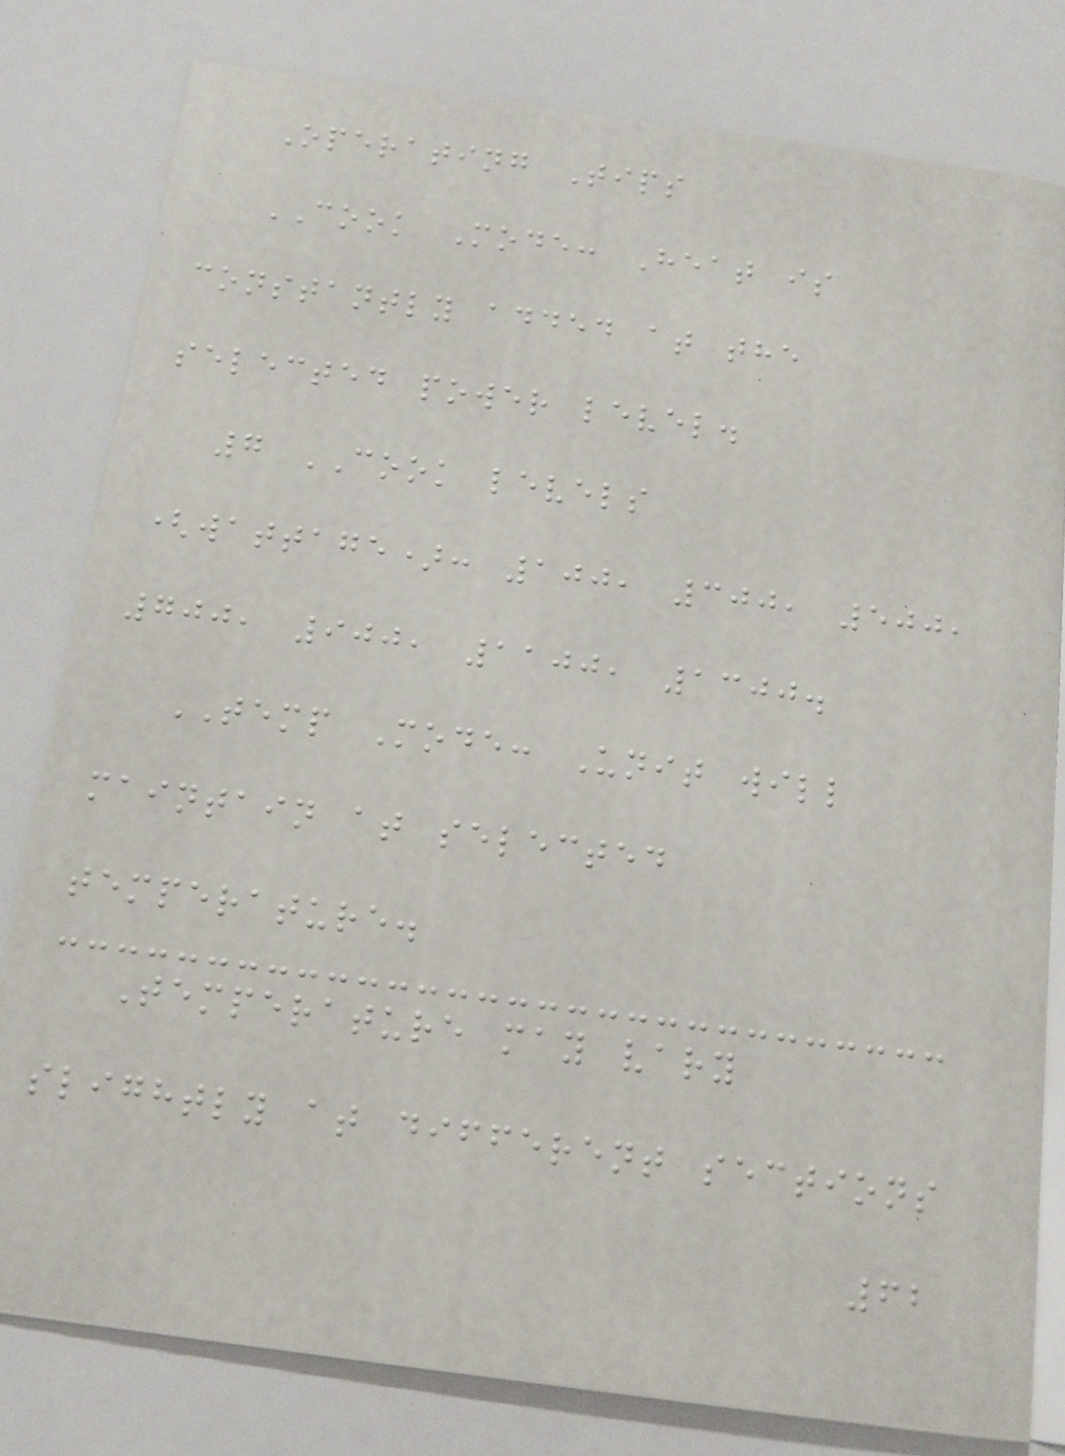Operating Tips
COOK Mode: Heat is
constantly added at the
selected power level.
7 COOK levels
(wattage): 100, 300, 500,
700, 900, 1100, 1300.
TEMP Mode: Unit will
maintain at selected
temperature.
Temperature may vary
slightly at different sections
62
